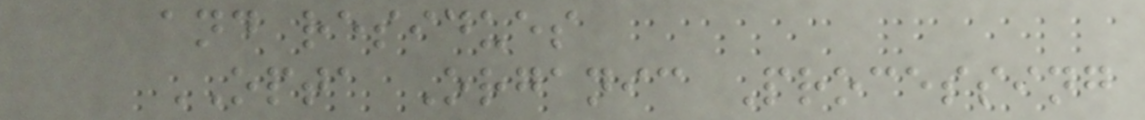and residues
OPTA Organic Processing
